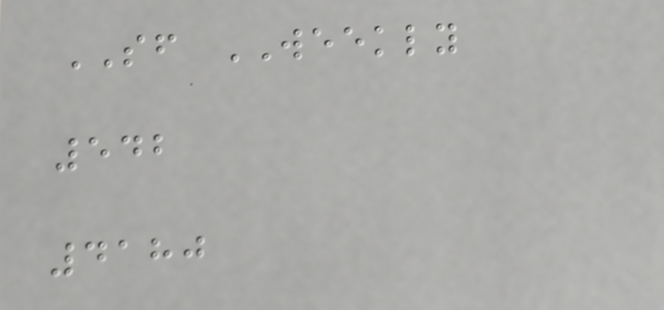SF WEEKLY
542
4180
